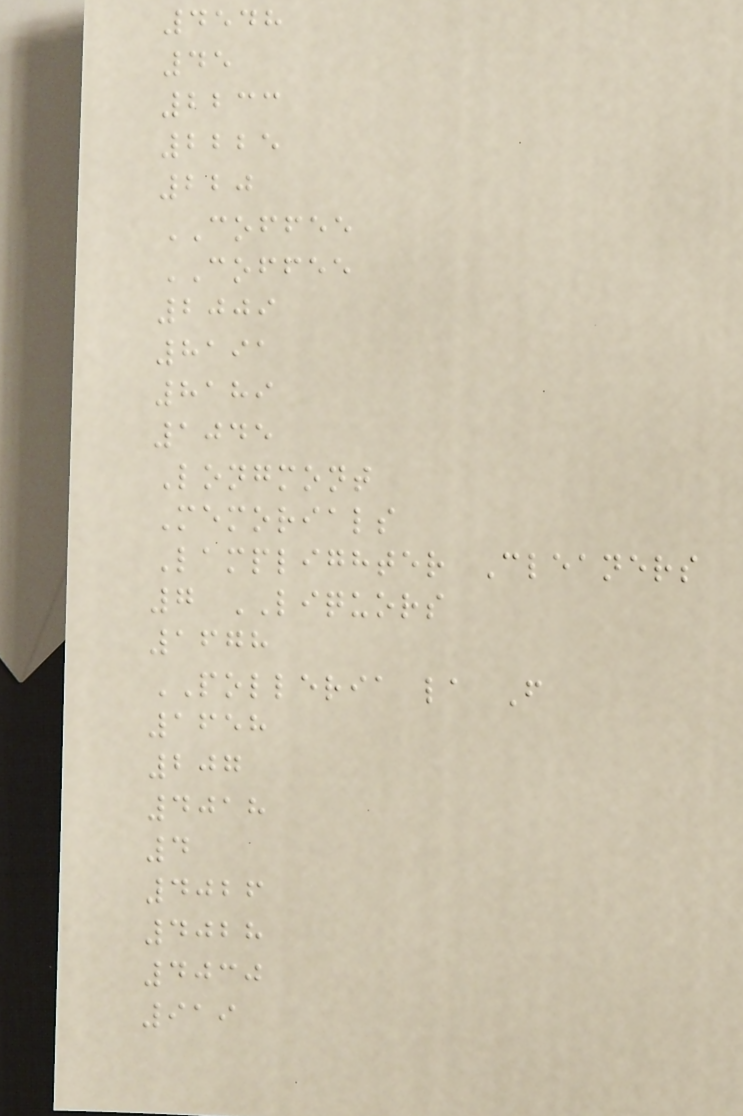4548
45
2233
2225
220
COFFEE
COFFEE
2009
8191
8189
1045
Longmont
Memorials
Lamplighter Cleaners
7 LIQUORS
1678
POLLERIA la F
1658
207
4018
4
4026
4028
4030
919
